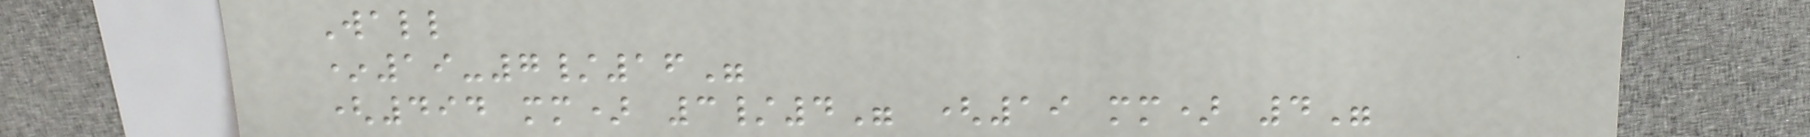Wall
*19-7/16"
(494 mm) 3/4" (19 mm) 4"
